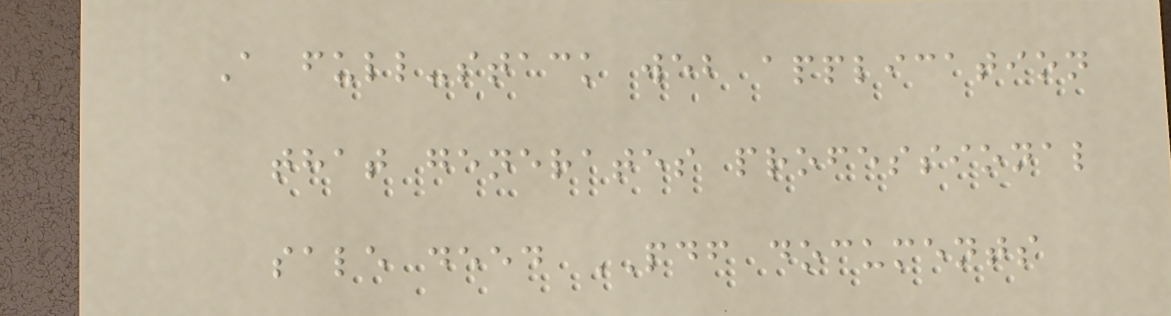A full-stack web application
that generates professional
sale deed PDF documents
